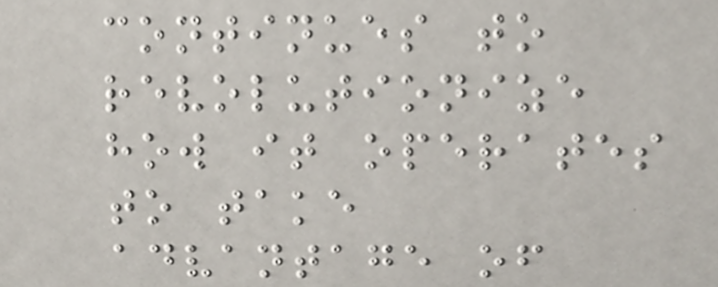continues to
revolutionize
how it operates
to take
advantage of
